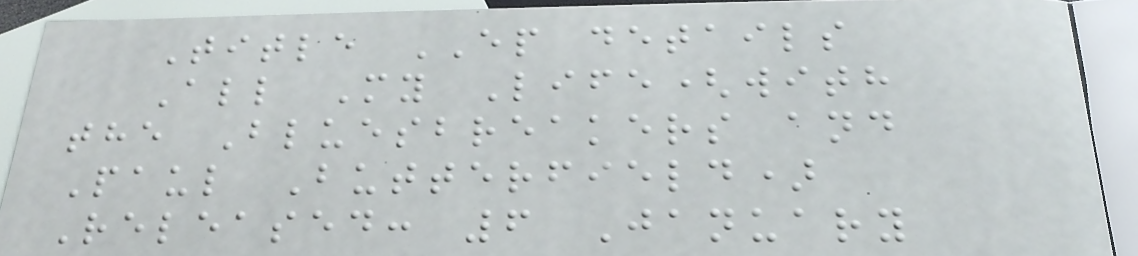Title EP details
All My Life(with
the Bluesbreakers and
Paul Butterfield)
Released: 6 January
